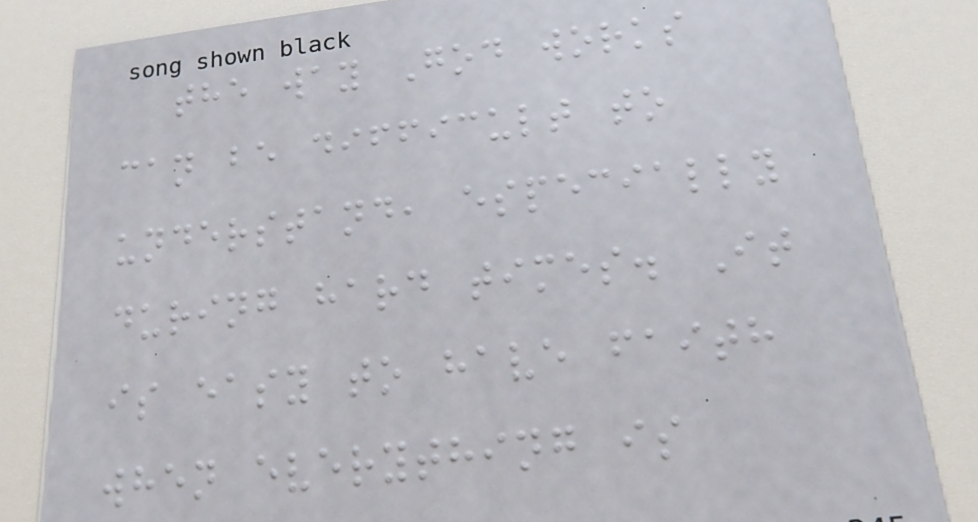the way God works
can be difficult to
understand, especially
during hard times. It
is easy to have faith
when everything is
